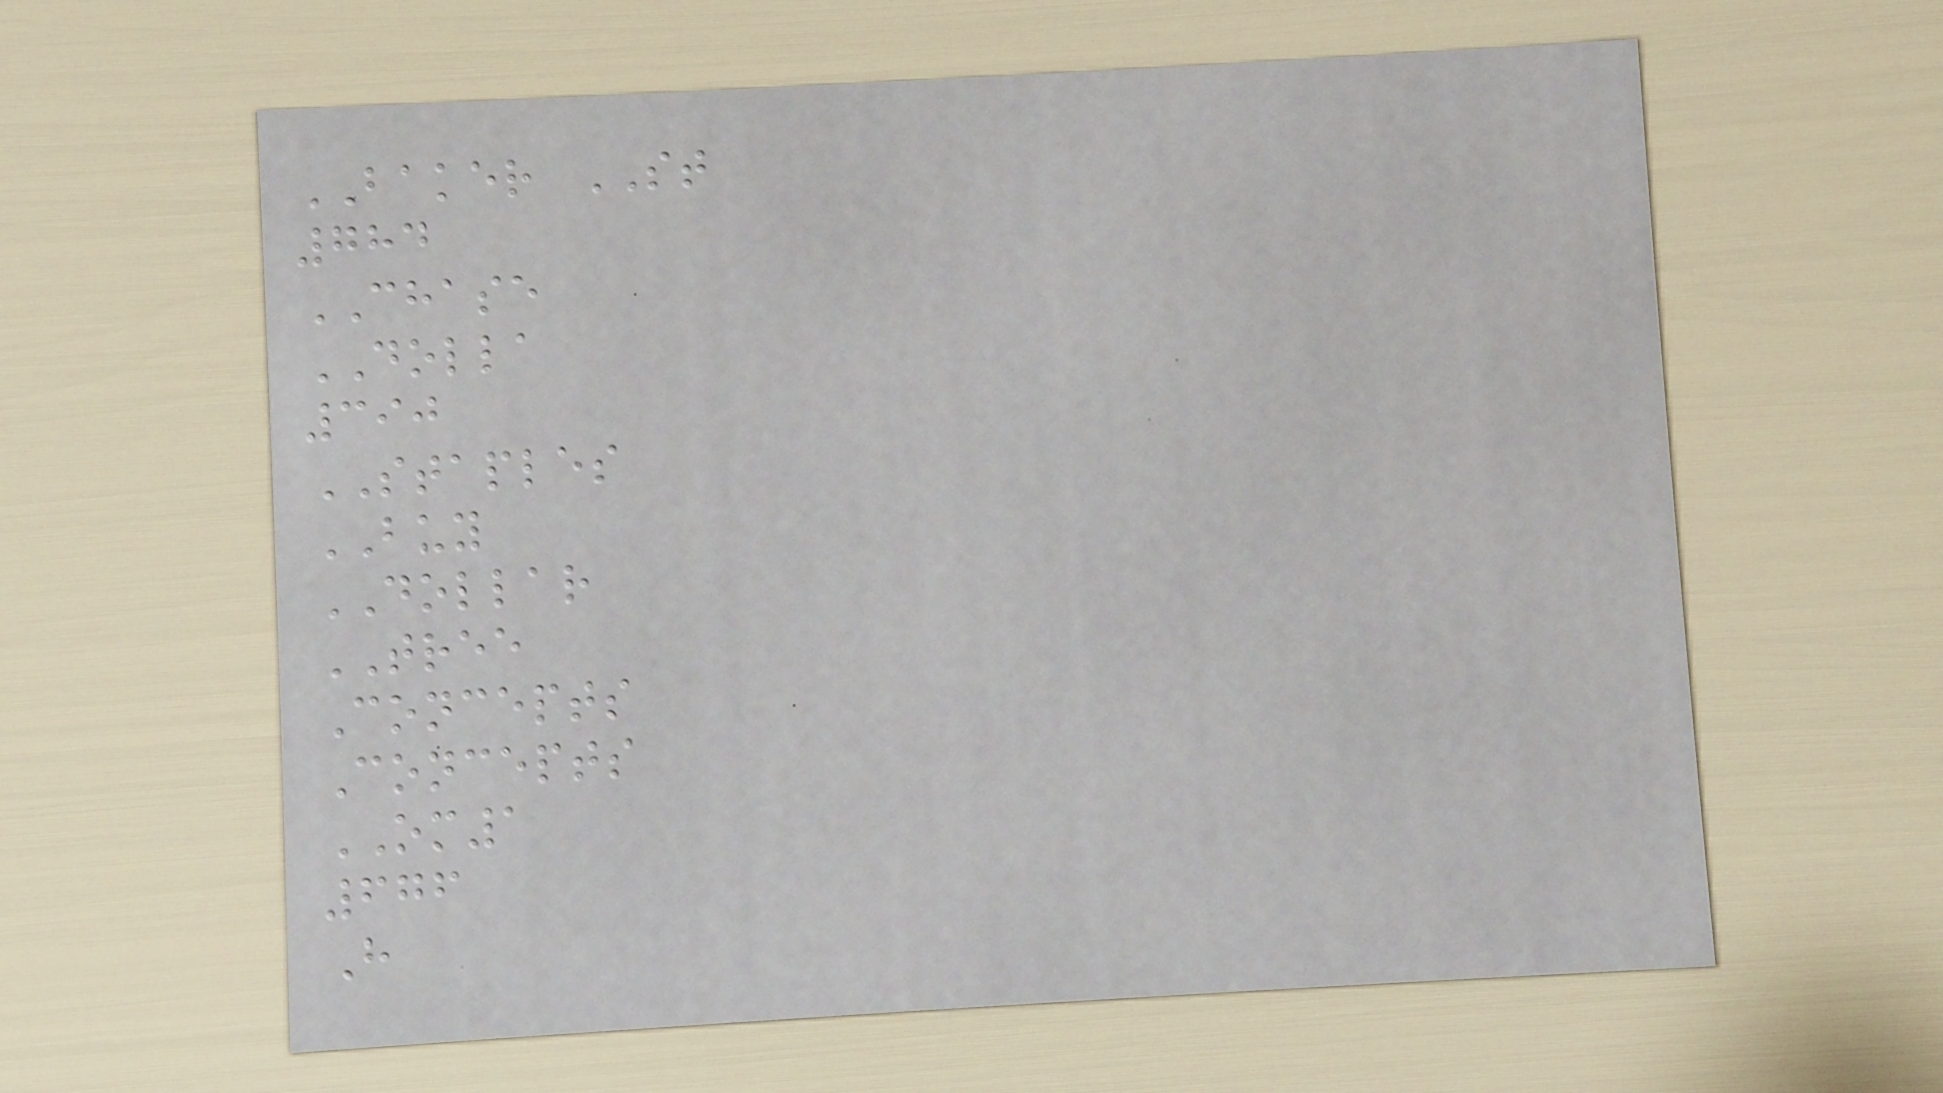BAKER ST
784
CHASE
DOLLA
390
STAPLES
BUY
DOLLAR
TREE
Concepts
Concepts
OM1
676
H
